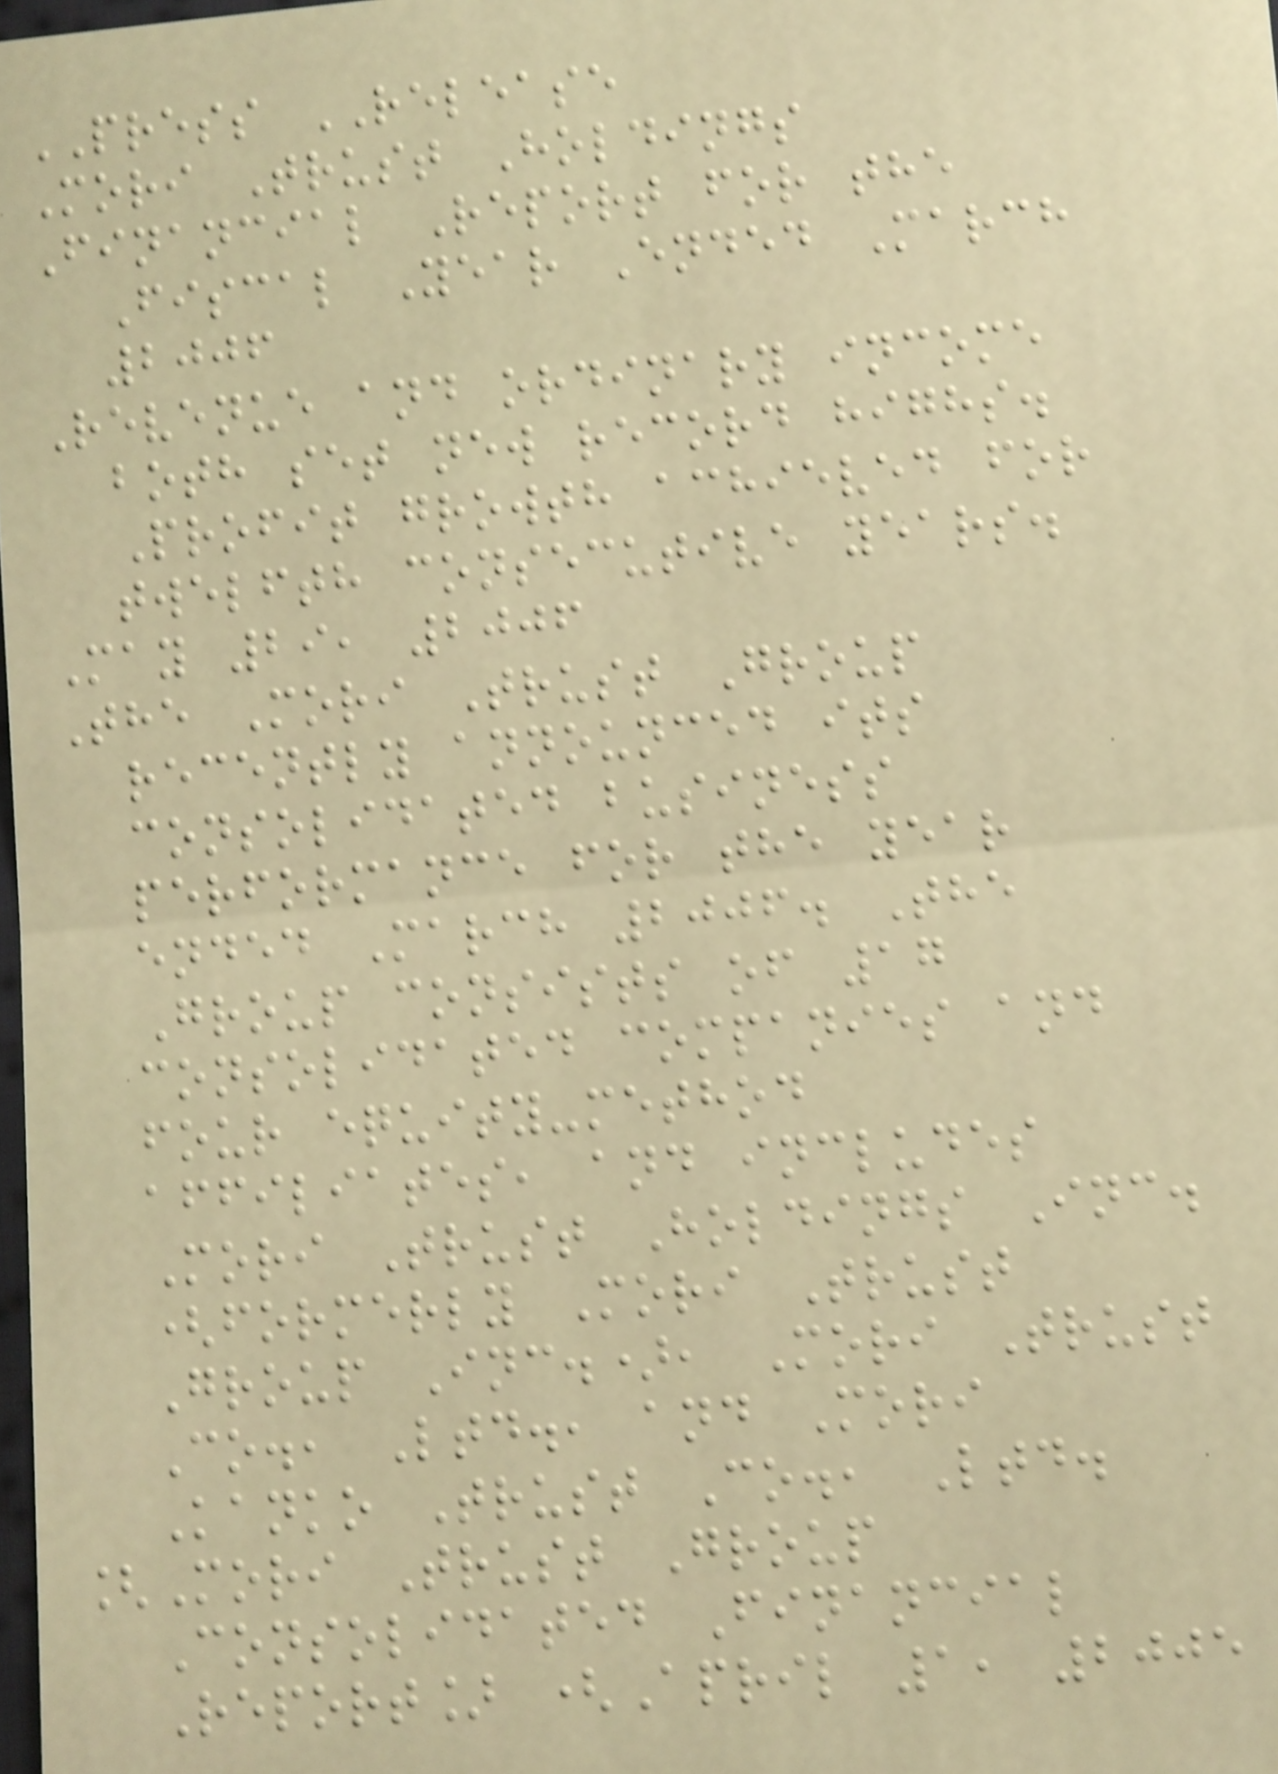PRESS RELEASE
Mori Trust Holdings
Financial Report for the
Fiscal Year Ended March
2006
Revenue and ordinary income
both set new record highs.
Profit growth achieved for
twelfth consecutive years.
May 29, 2006
The Mori Trust Group
recently announced its
consolidated business
performance for the year
ended March 2006. The
Group consists of 17
consolidated companies and
four equity-method
affiliates, and includes
Mori Trust Holdings Inc.
(formerly Mori Trust
Group Inc.), Mori Trust
Co., Ltd., and Mori
Kanko Trust Co., Ltd.
[Mori Trust Group
Consolidated Financial
Report] (April 1, 2005
